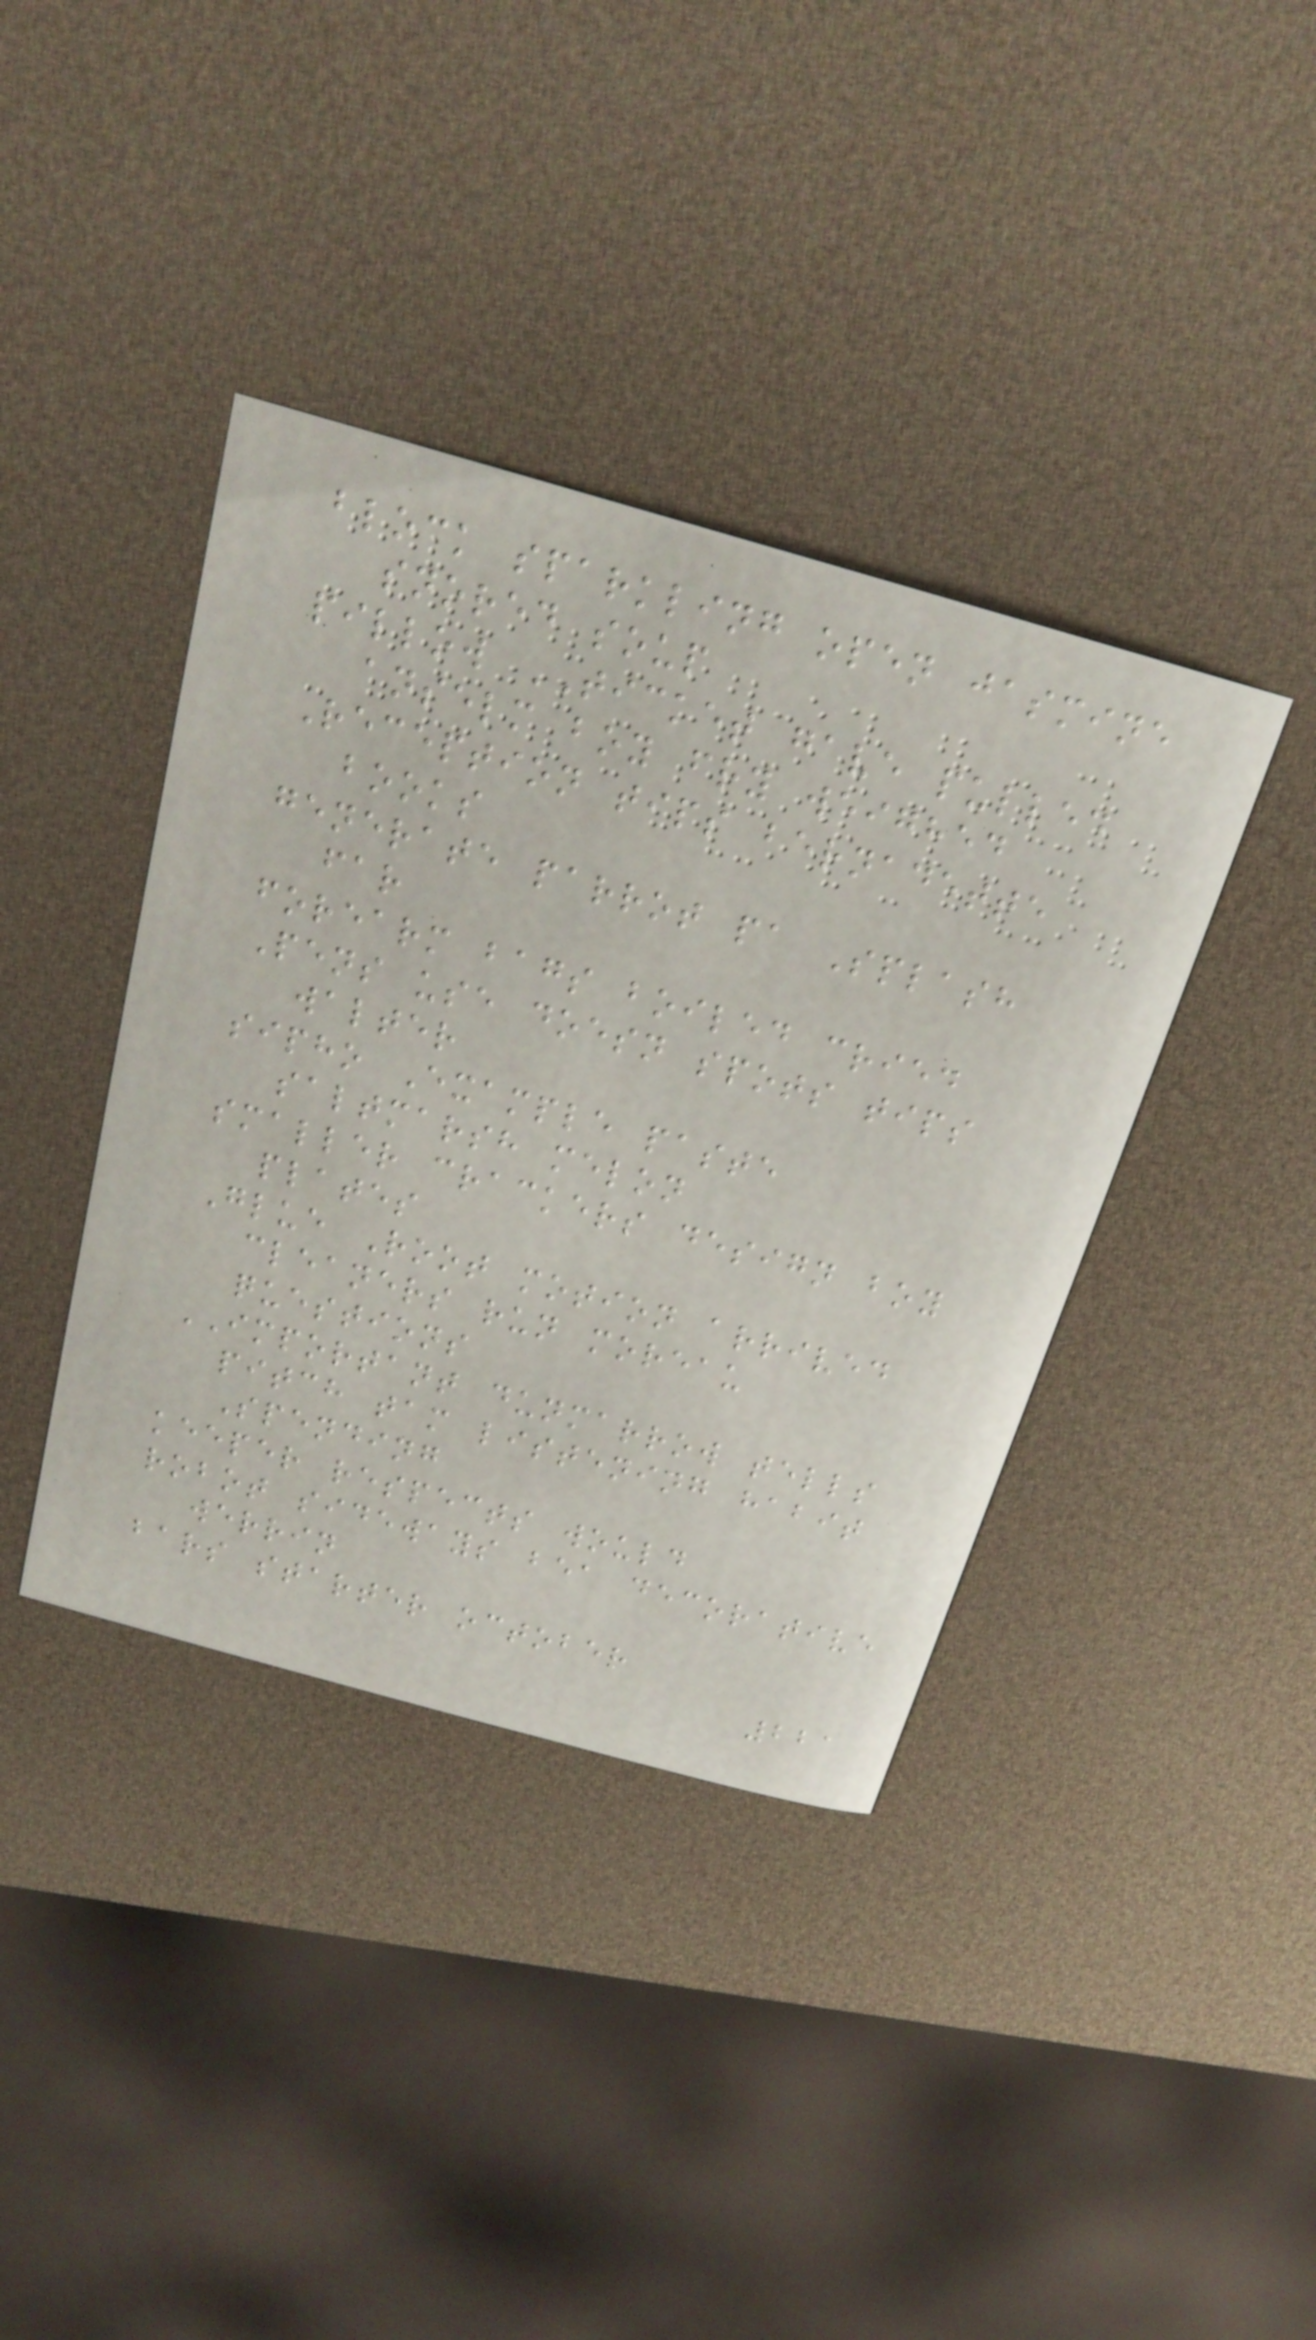block sparkling open jasmine
snored soup
pillow TICKET gave pulled
anselm boy fry weighed
Reception tips bernadette
books
generate parrot pa Splash
far
forearm bags boiled cried
Pens use doesn spots tips
walter
sipho Example paste
saltmarsh melon
smaller crackers design boy
plates
Glue Root motion arrived
cleaners run moreau
questions
IMPORTANT dunmarrow tells
pitch tam listening habit
Spending
keeper respects would
robot sideways bea decorative
werrin
bars starter october
221
